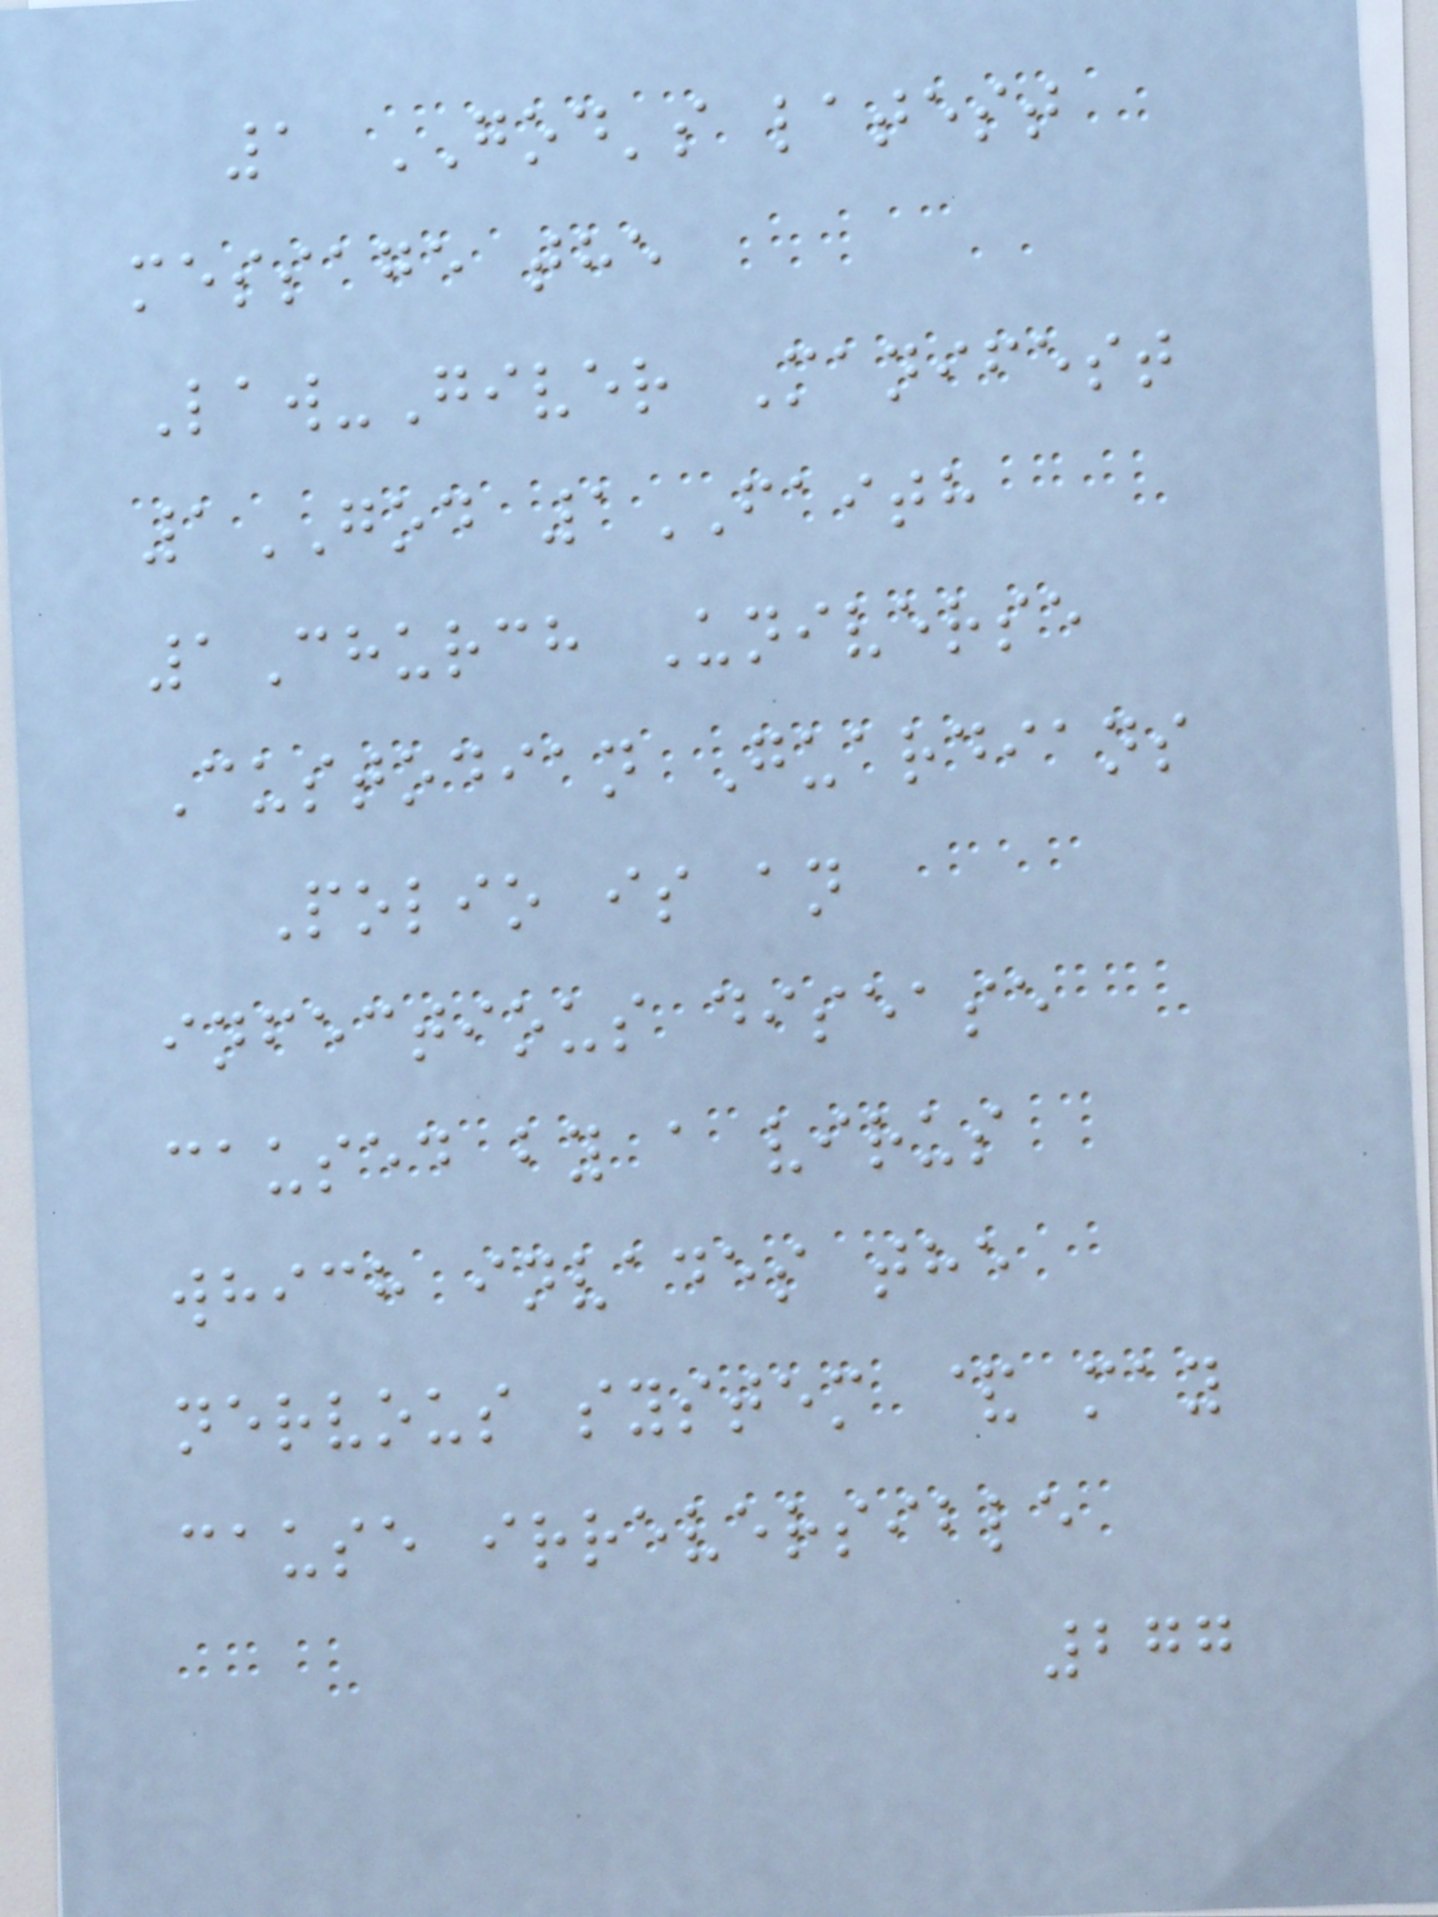1 GOD's latest
message the
Law-Giver Manifest
1GOD 1FAITH
1Church Universe
Custodian Guardians
Polio is an
infectious disease
caused by a virus
which invades the
nervous system & may
cause irreversible
277
